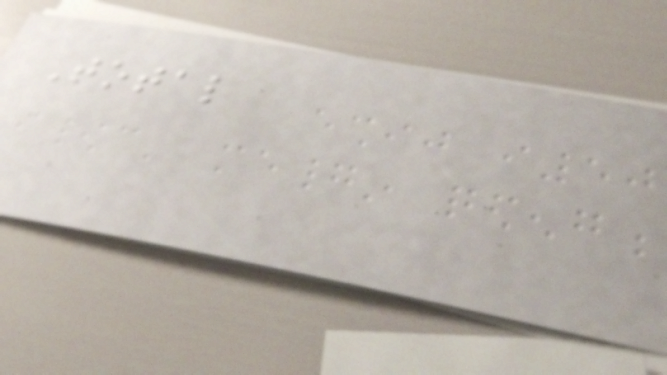Total
